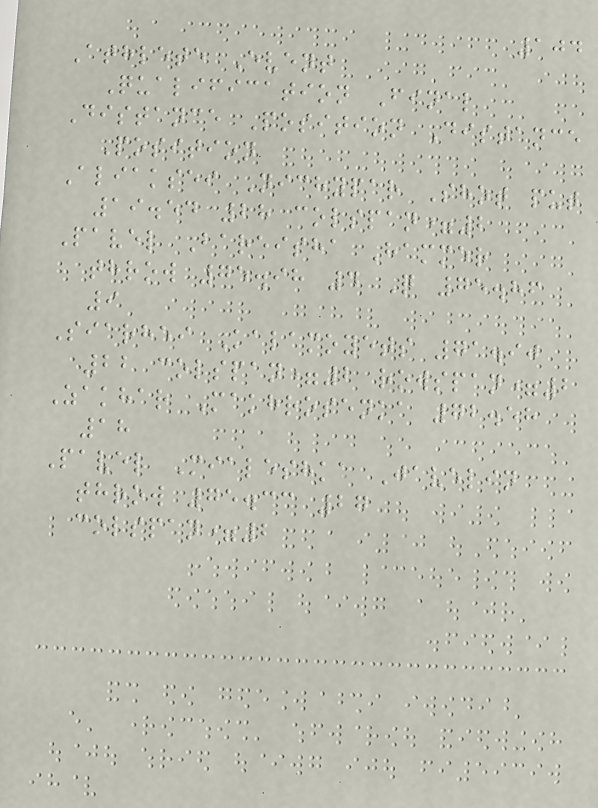104
Athlete Event
Qualification Final
Distance Position Distance
Position
Aliaksei Nichypar Shot put
19.54 28 colspan=2
Pavel Bareisha Hammer
throw 75.98 4 Q 75.86
9
Siarhei Kalamoyets 71.90
22 colspan=2 rowspan=2
Zakhar Makhrosenka 72.58
18
Pavel Mialeshka Javelin
throw 75.33 27
colspan=2
